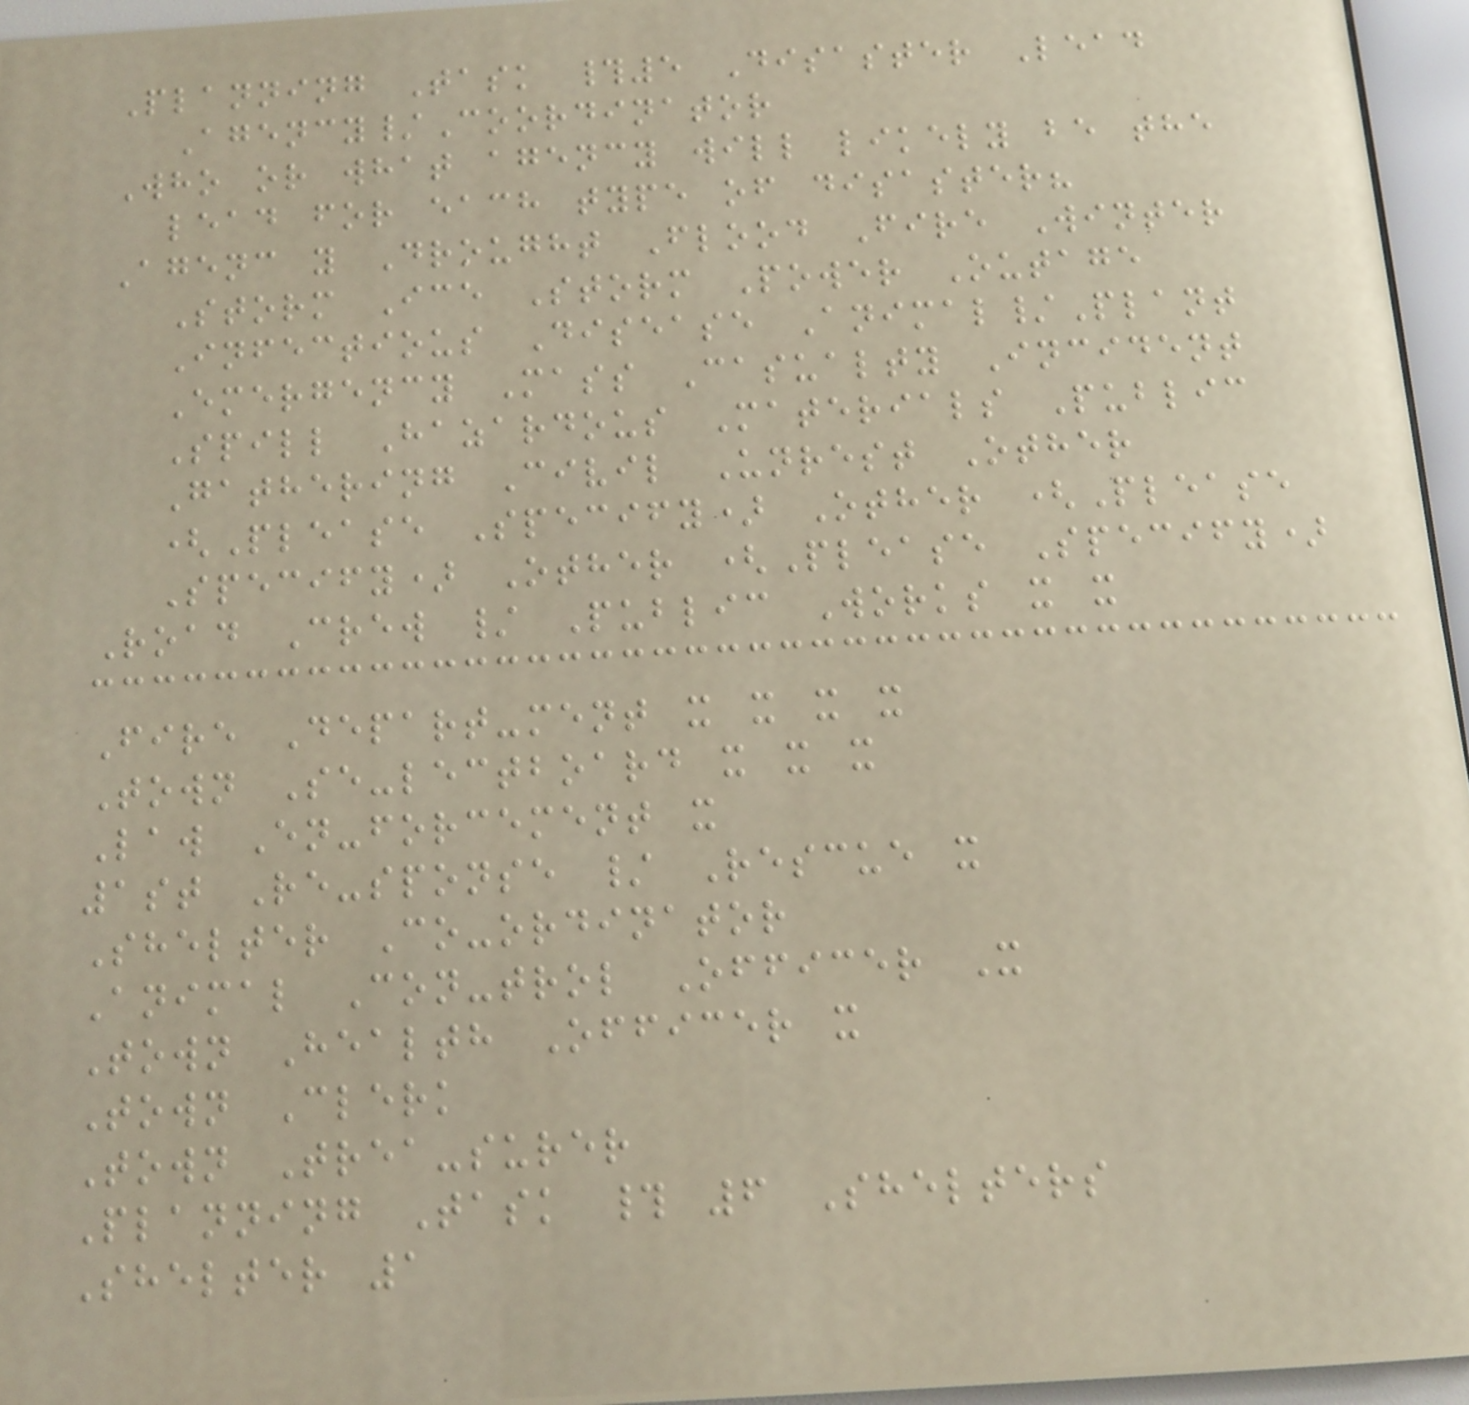Planning Task #5 Disaster Lead
Agency/Coordinator
Who or what agency will likely be the
lead for each type of disaster?
Agenc y Drought Flood Fire Winter
Storm Ice Storm Power Outage
Infectious Disease Animal/Plant
Emergency Mass Casualty Incident
Spill Hazardous Materials Public
Gathering Civil Unrest Other
(Please Specify) Other (Please
Specify) Other (Please Specify)
Road Crew / Public Works x x
Fire Depart-ment x x x x
Town Se-lectboard x x x
Law En-forcement x
1st Re-sponse / Rescue x
Shelter Co-ordinator
Animal Con-trol Officer X
Town Health Officer x
Town Clerk
Town Trea-surer
Planning Task # 6 Shelters
Shelter 1
